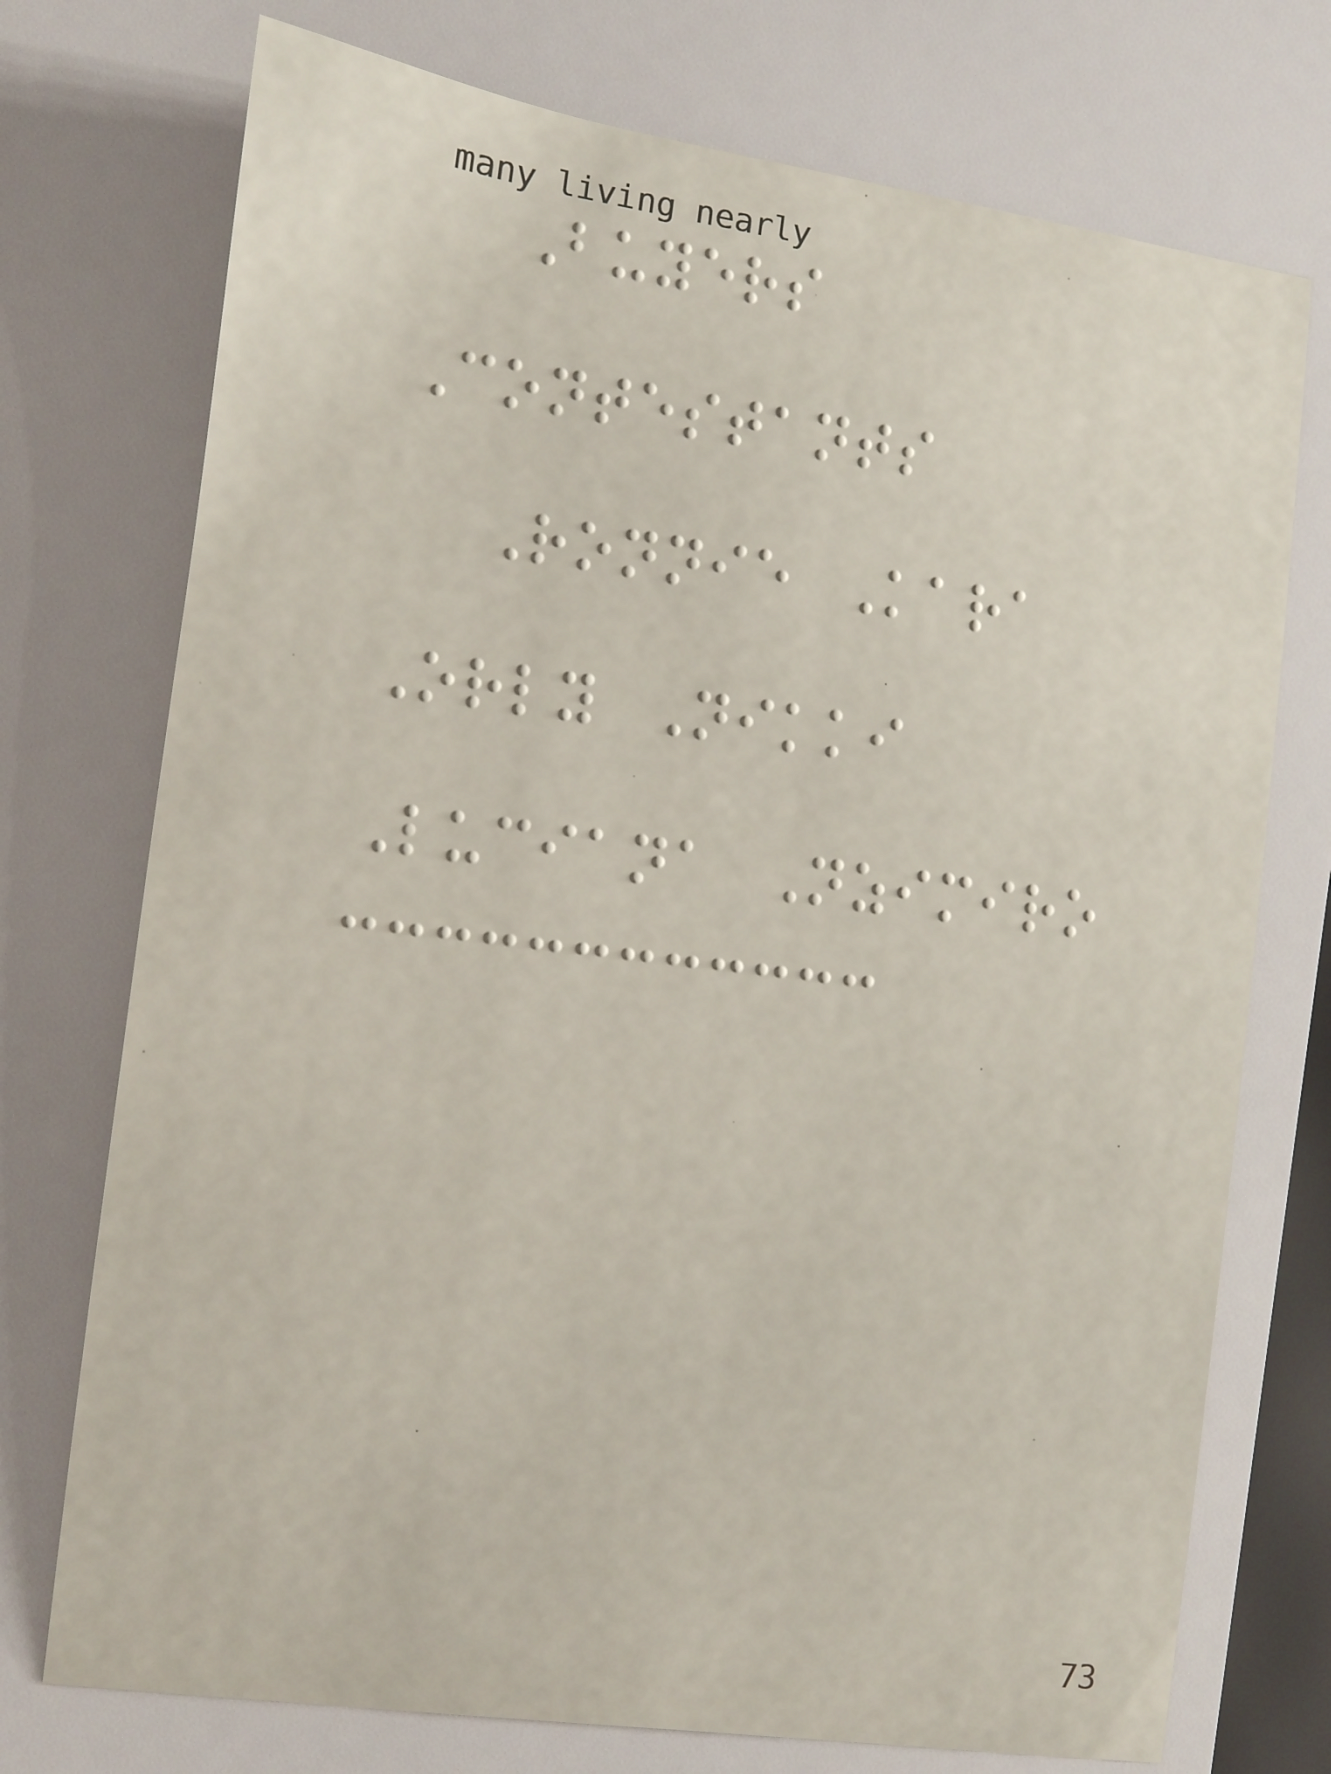Buyers
Contestants
Ronnie Kara
Orly Nikki
Luciana Nzimiro
